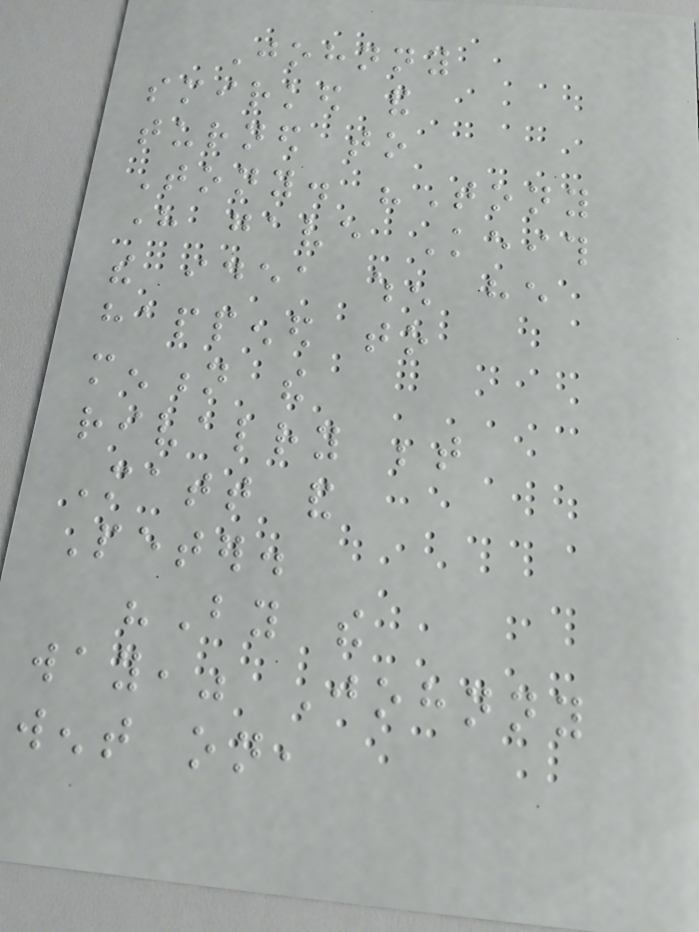Johnny
smirked and
turned to
Tony. "Tony
here gave Keith
the idea when he
happened to
mention the
rivalry between
Matt and
Peter.
"By the
way," Johnny
went on,
